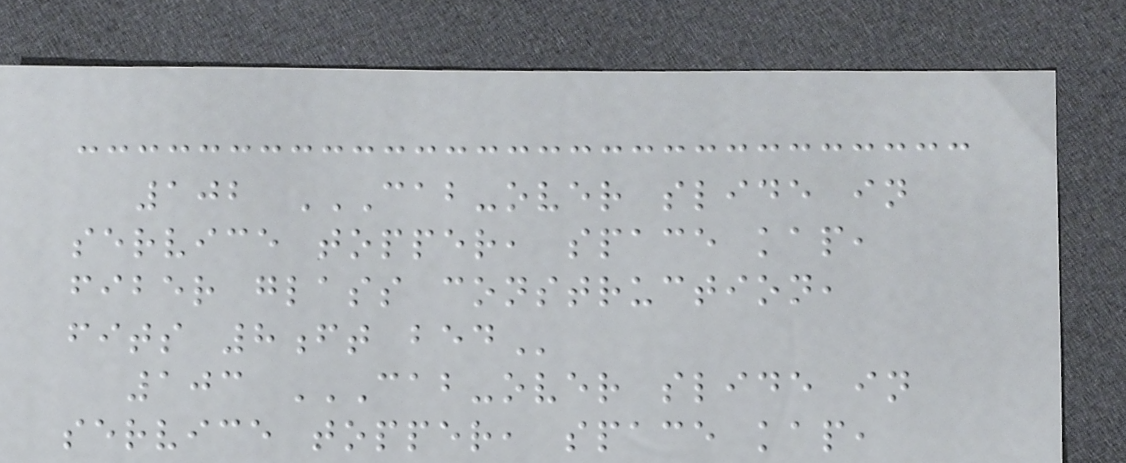102 CAB-OVER SLIDE IN
SERVICE TOPPER, SPACE KAP,
FIBER GLASS CONSTRUCTION,
FITS 8FT BED
103 CAB-OVER SLIDE IN
SERVICE TOPPER, SPACE KAP,
